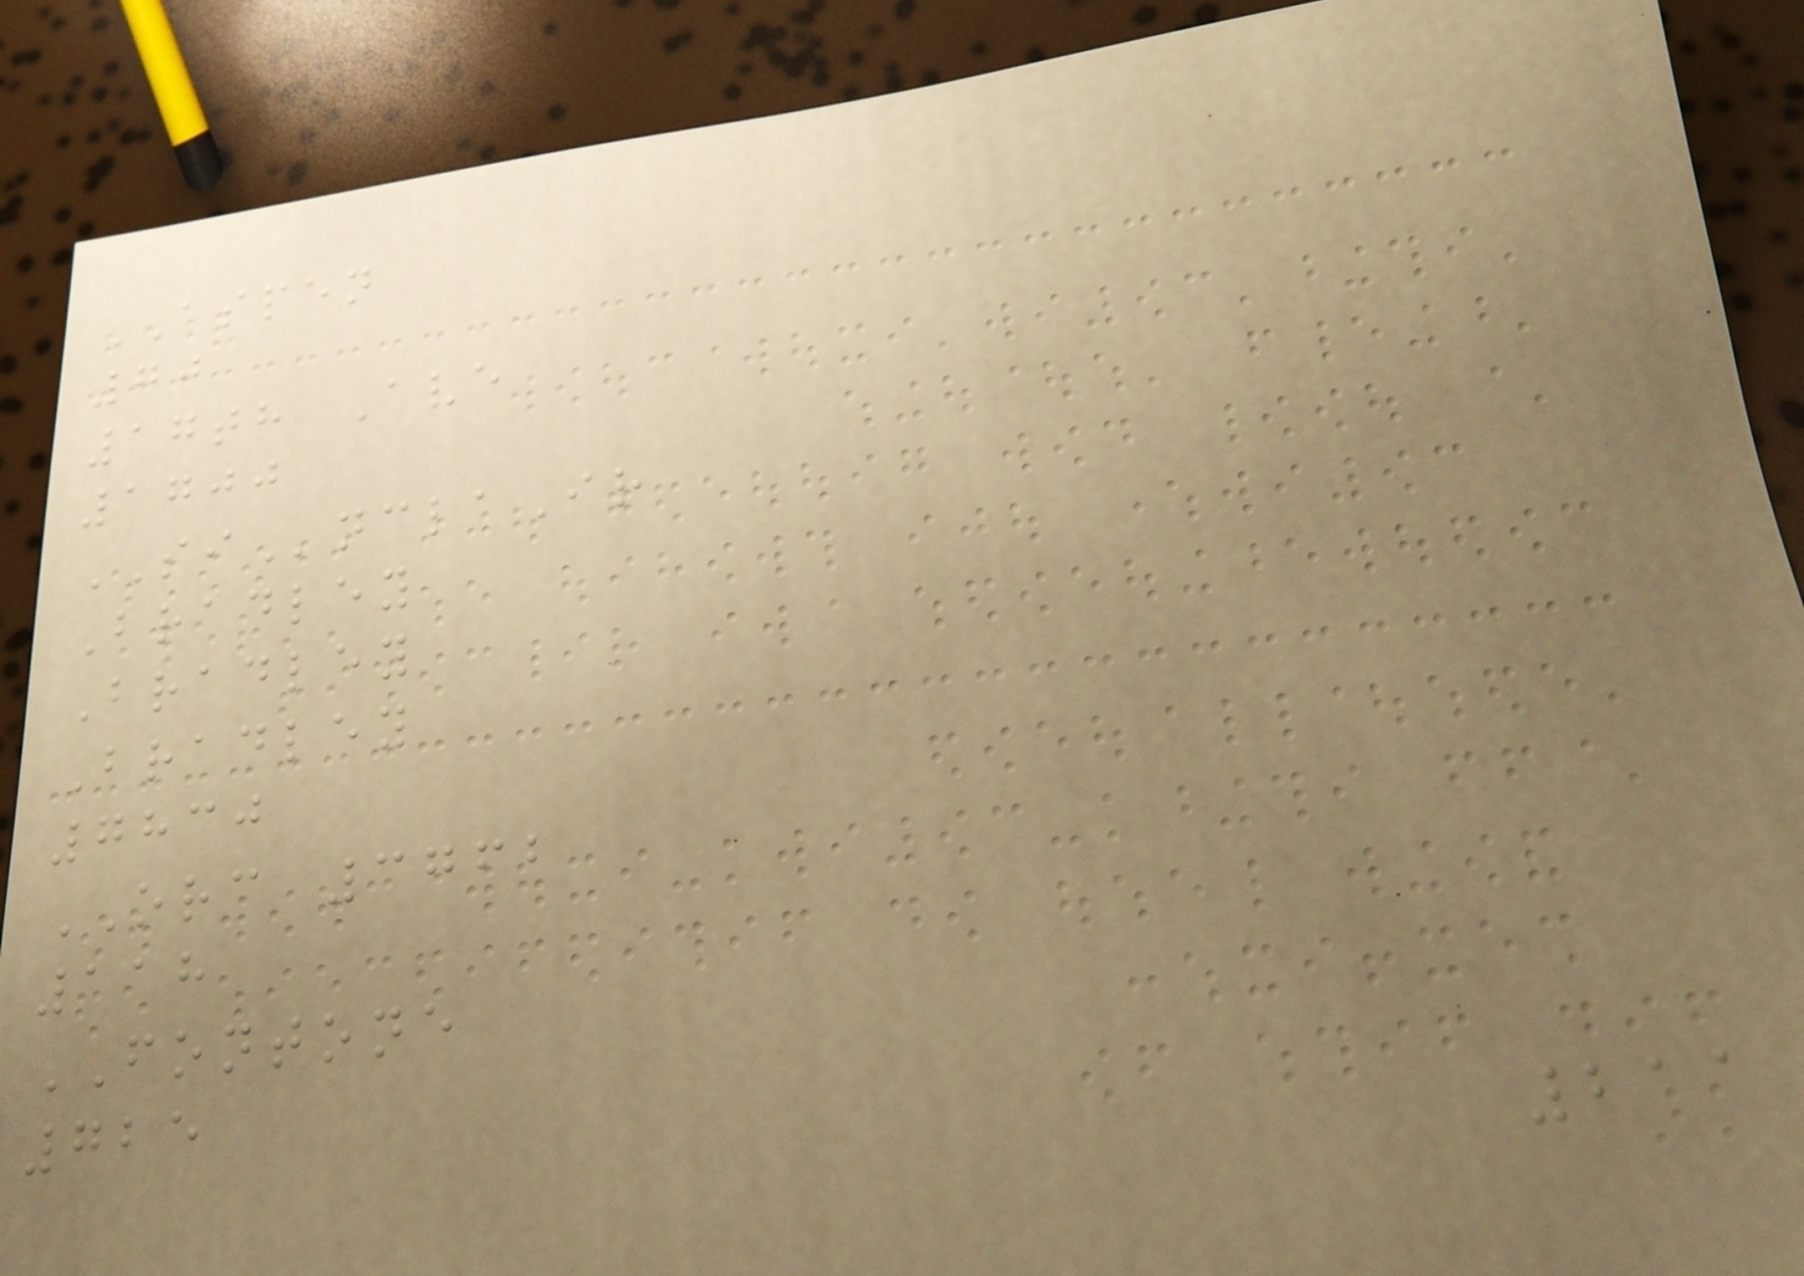ASPEN
70
17th Ave
1700
SInclaIr
Bradley
Bradley
Bradley
7830
ORC 3762
118
FONTONE
725
211
